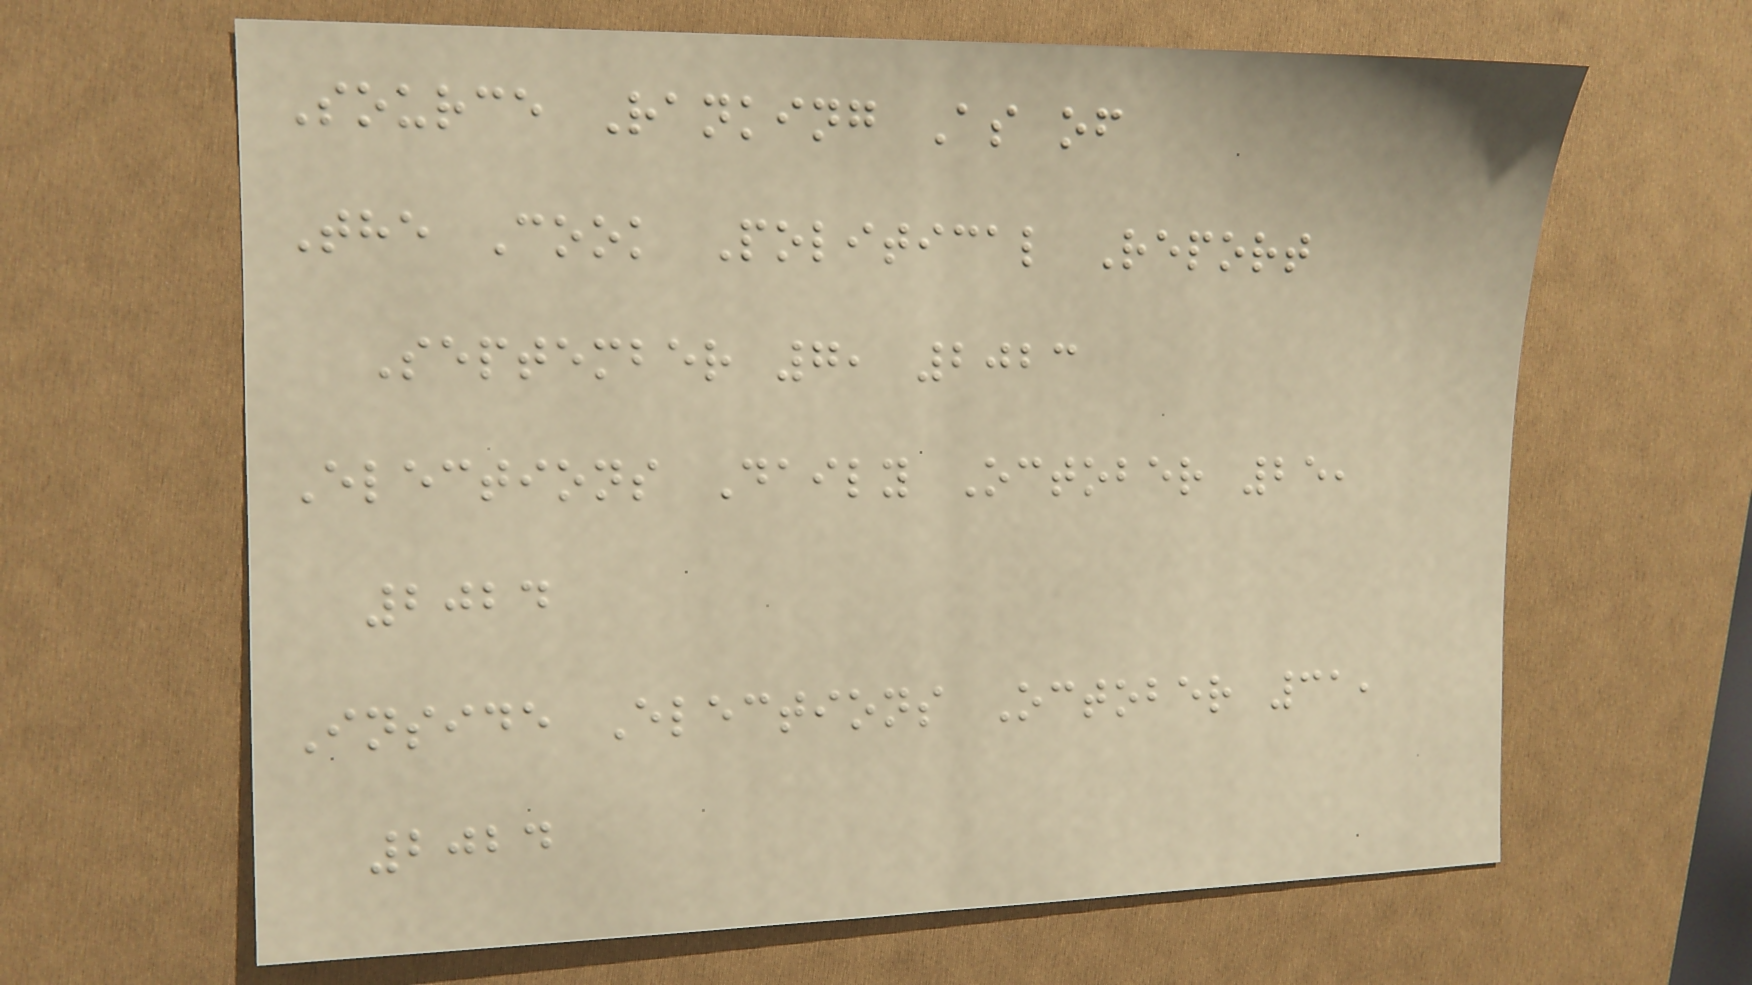Source Ranking As of
The Cook Political Report
September 7, 2023
Elections Daily October 25,
2024
Inside Elections October 31,
2024
